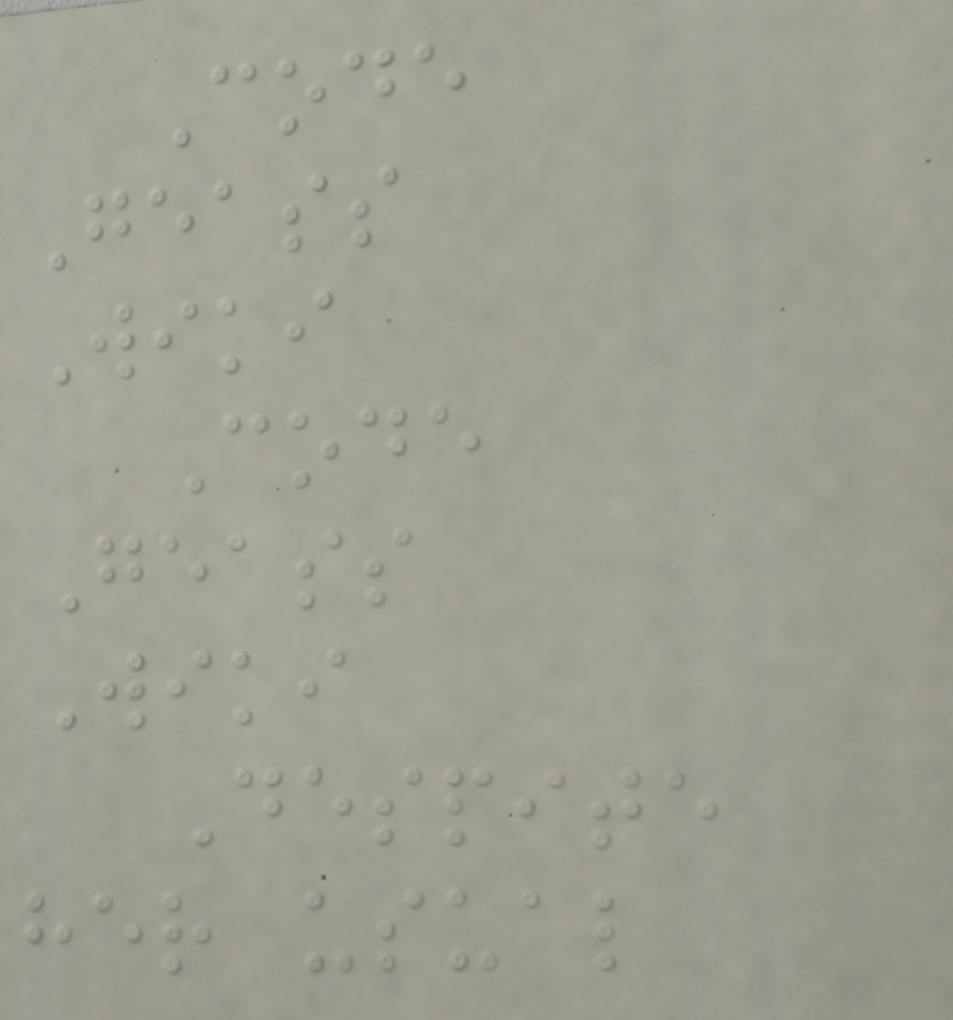Code
Geass
Wiki
Code
Geass
Wiki
Despite
her usual
